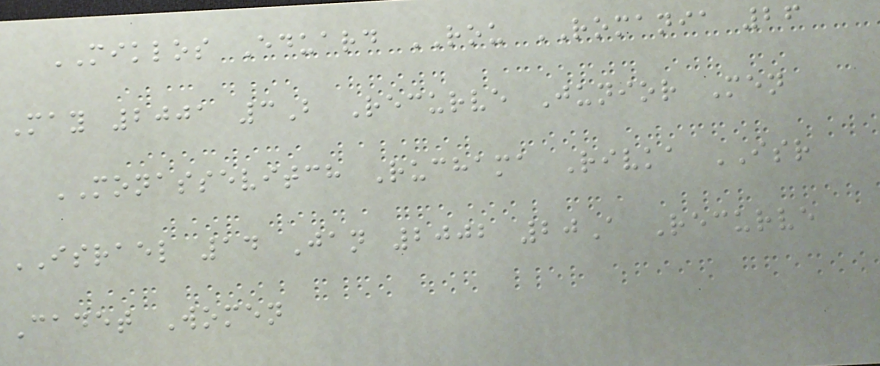MIKLOS Eduard ROU ROMANIA 26
May 2001 3B Recurve Junior Men
MONASSEVITCH Ruchama Rivka ISR
ISRAEL 14 Jan 2002 20A Recurve
Cadet Women
